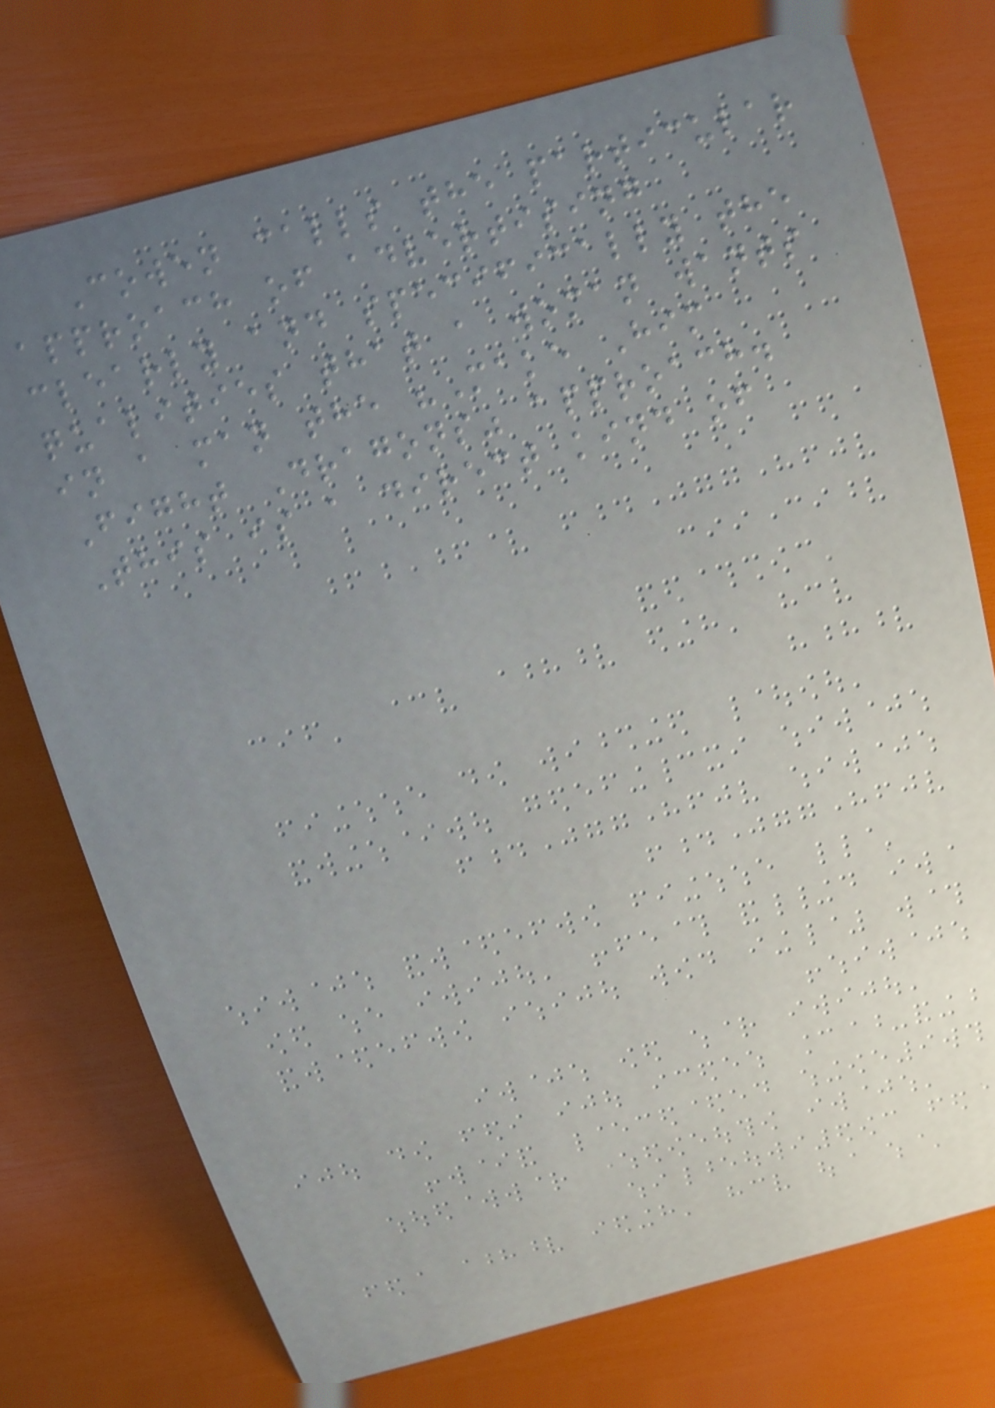Cowen calls the particular
approach of advertising
clearly and specifically the
qualities that a woman wants
in a man the "Make Him
Fight Dragons" approach.
This is a direct kind of
